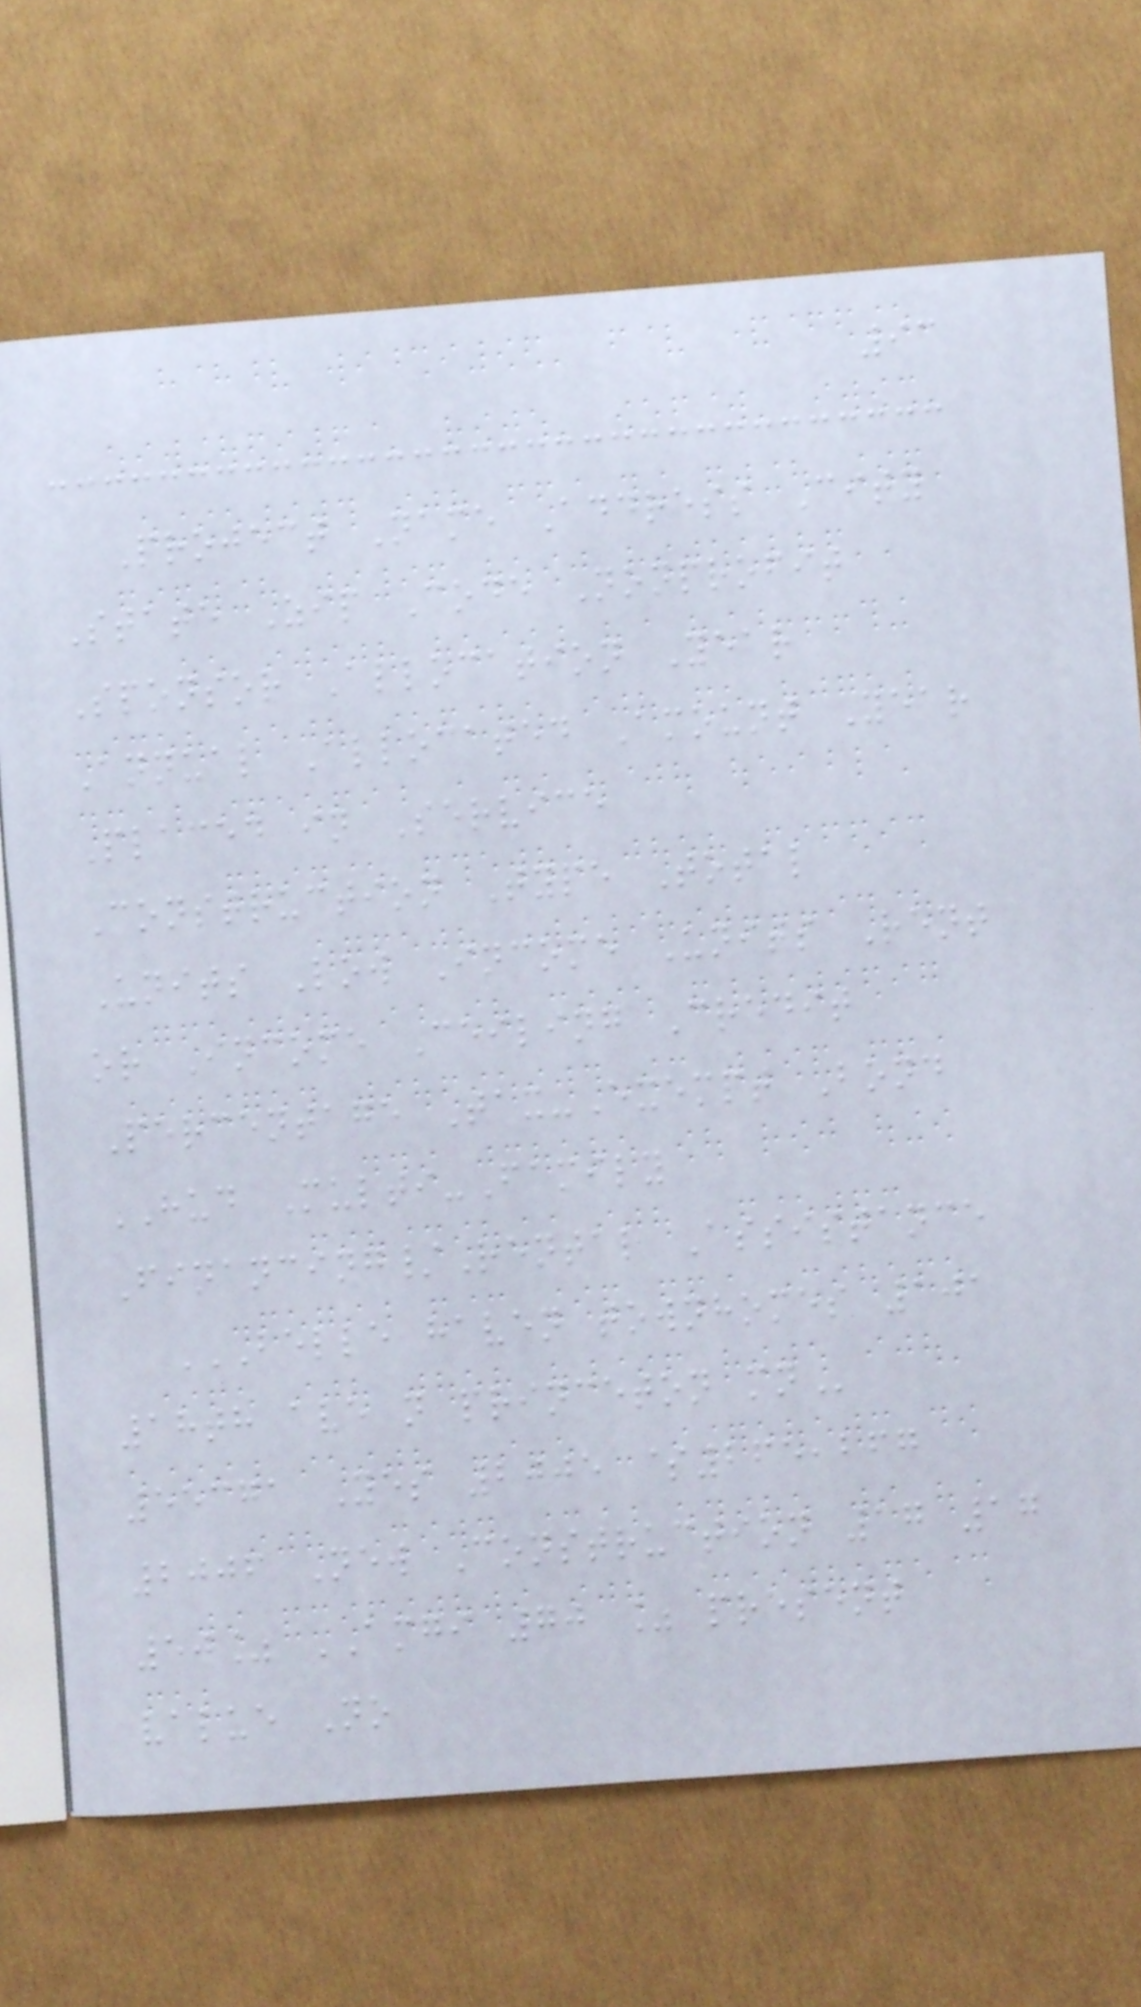93
Project Name Address City
State Zip Code Nonprofit
Sponsor Allocation Year
Annual Allocated Amount Year
Placed in Service
Construction Type Total
Units Low Income Units Rent
or Income Ceiling Credit
Percentage Tax-Exempt Bond
HUD Multi-Family
Financing/Rental Assistance
BELLE HAVEN TOWNHOMES 101
18TH AVE N PRINCETON MN
55371 Yes 2005 $265,267
2006 New Construction 17 17
50% AMGI 70 % present
value No
